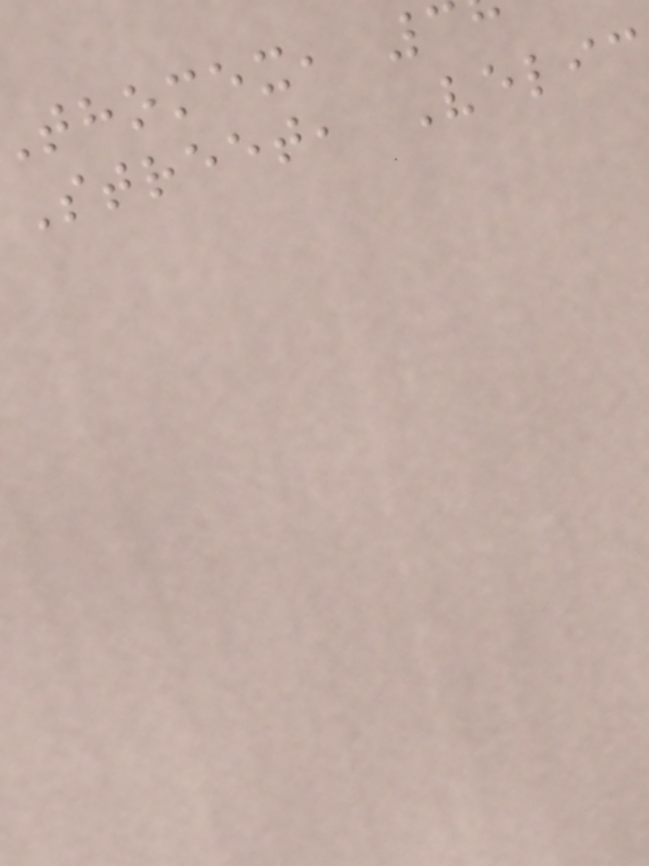thomex,
Street, Velic
